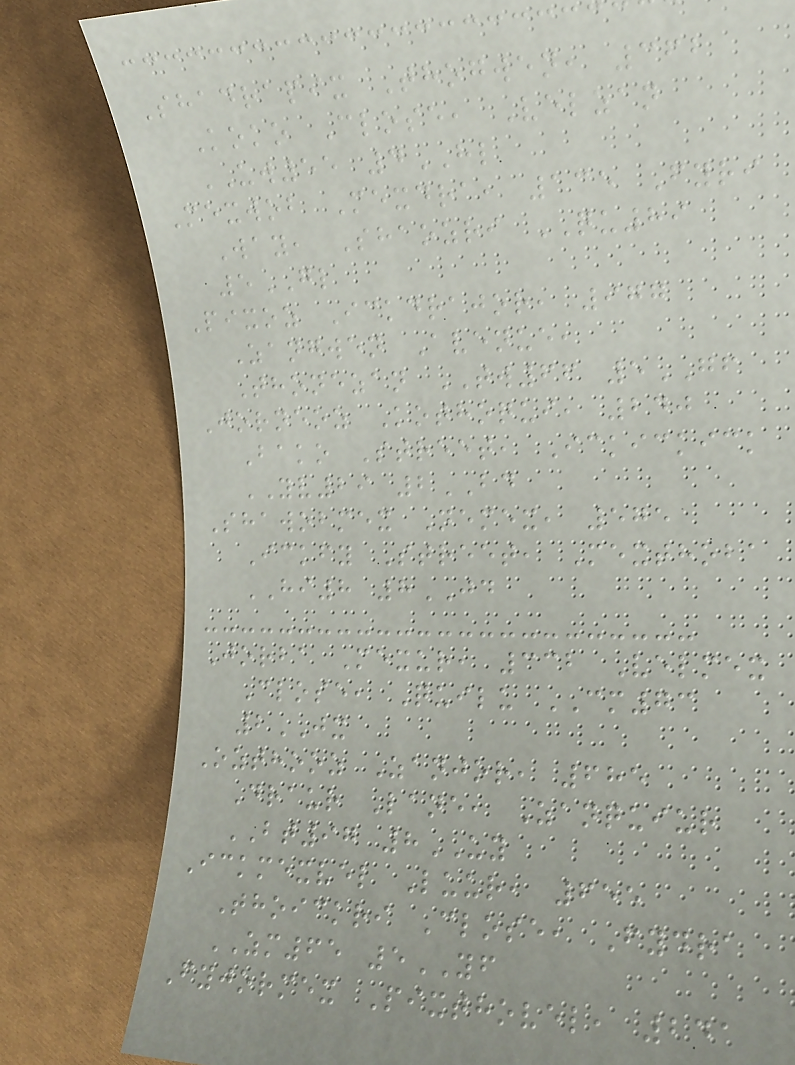Shadrapix Thogwen, 362
Koko Close, Velzan
UW55 4HL
Mexwob Mexdra, 135 Fyri
Way, Shaozri QU89
5GL
Pixoz Ickdrajor, 977
Zangwen Avenue,
Thonezan TW66 5GF
Jorneoz Kothoqui, 240
Bako Street, Ickickick
YV29 2BD
Shawobmex Nemex, 575
Ickfy Street, Mexthoba
HI8 8JD
Jorba Mexur, 332 Velmex
Close, Quilu CM73
2JX
Ozthooz Zanjor, 685
Draur Lane, Zanquiur
BT97 8UY
Ickmexvel Luur, 655
Thoickri Close, Fydra
ZM65 5YF
Fyjormex Pixthovel, 241
